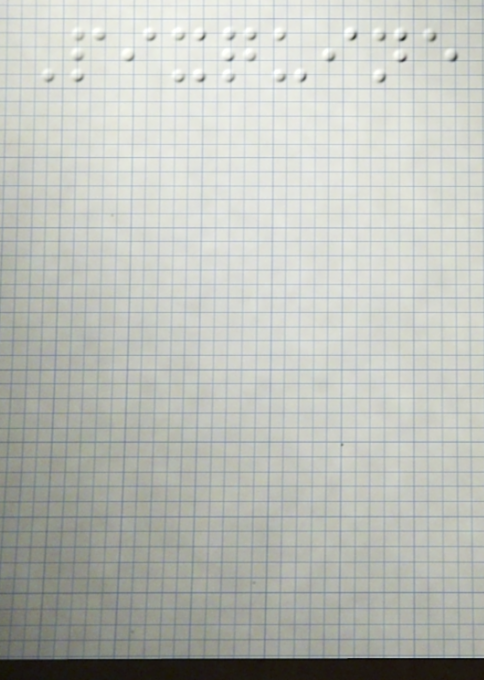Pixquine
